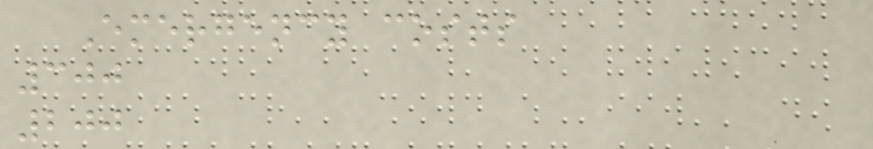Emergency costs
300
200
